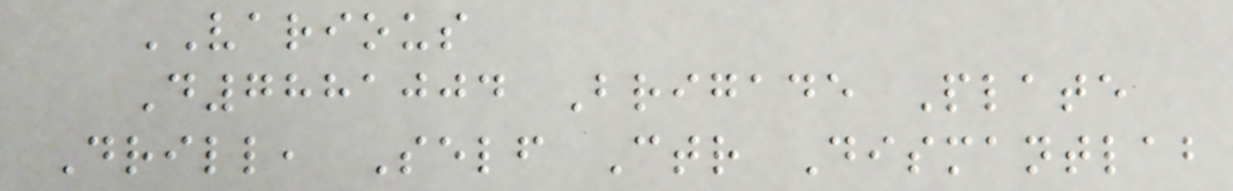VARIOUS
D7881004 Brigade Plate
Drill, Self Ctr Dismantlab
